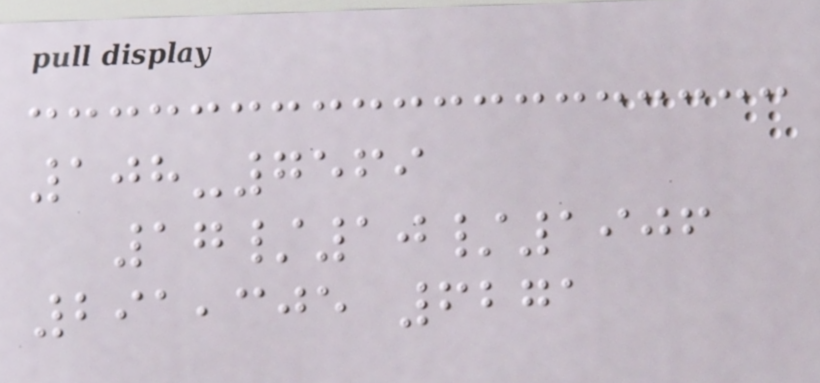108-7569
17/10/1906
291,305 6271
